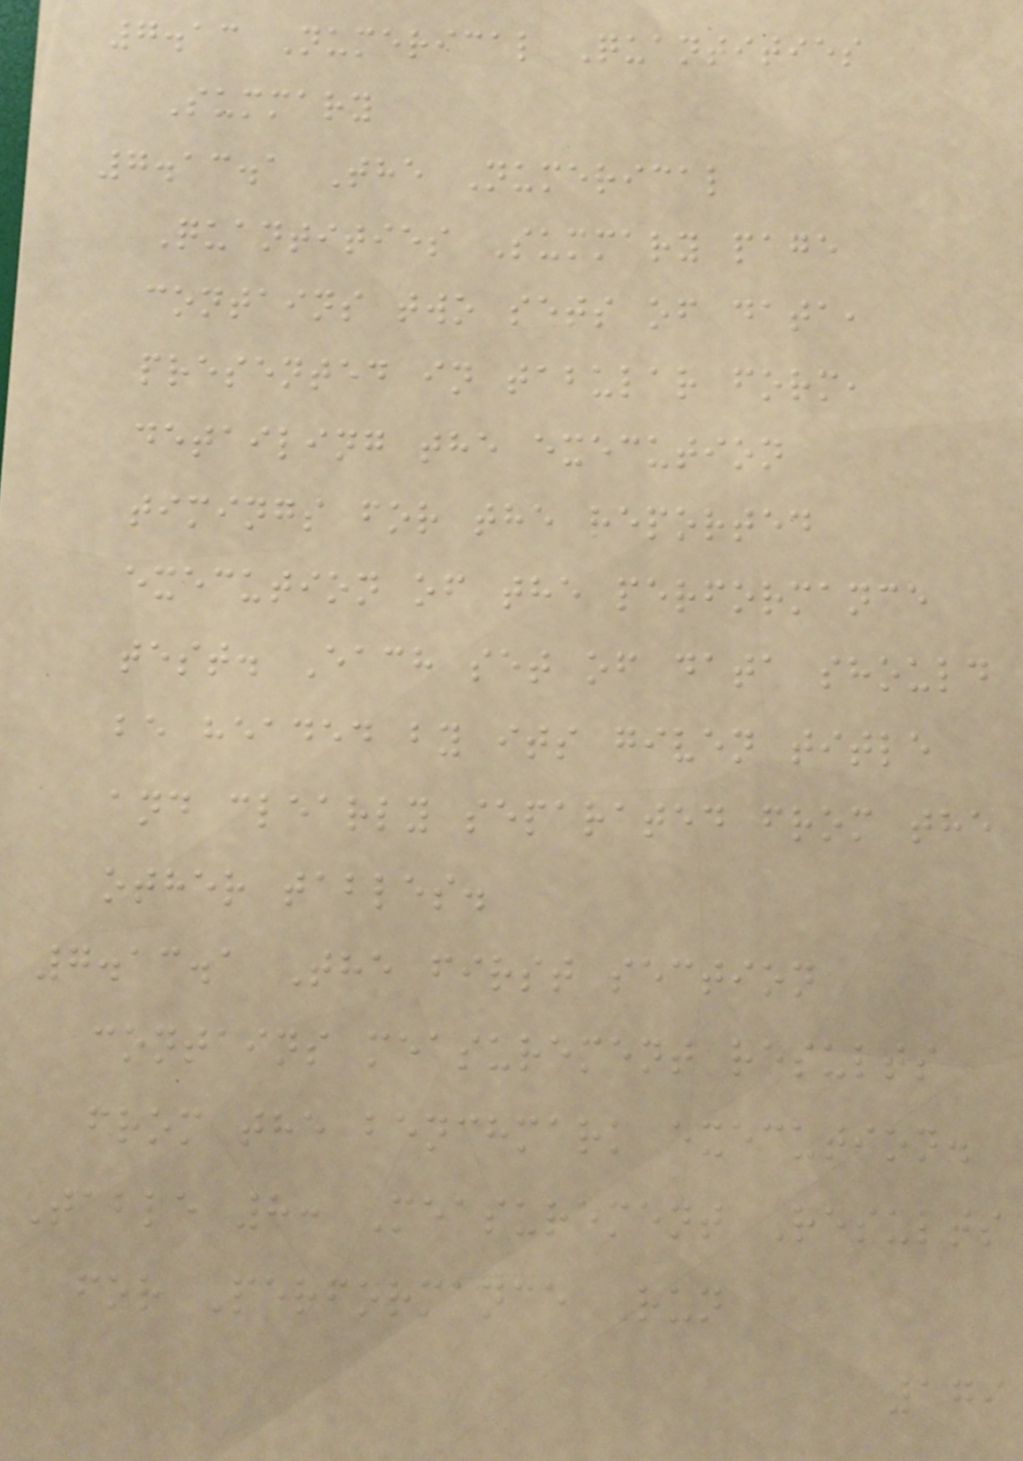7.13 Numerical Quantities
Summary
7.13.1 The Numerical
Quantities Summary page
contains two sets of data,
presented in tabular form,
detailing the execution
timings for the reported
execution of the performance
test. Each set of data should
be headed by its given title
and clearly separated from the
other tables.
7.13.1 The first section
contains measurement results
from the benchmark execution.
Table 8: Measurement Results
for Performance Run
179
